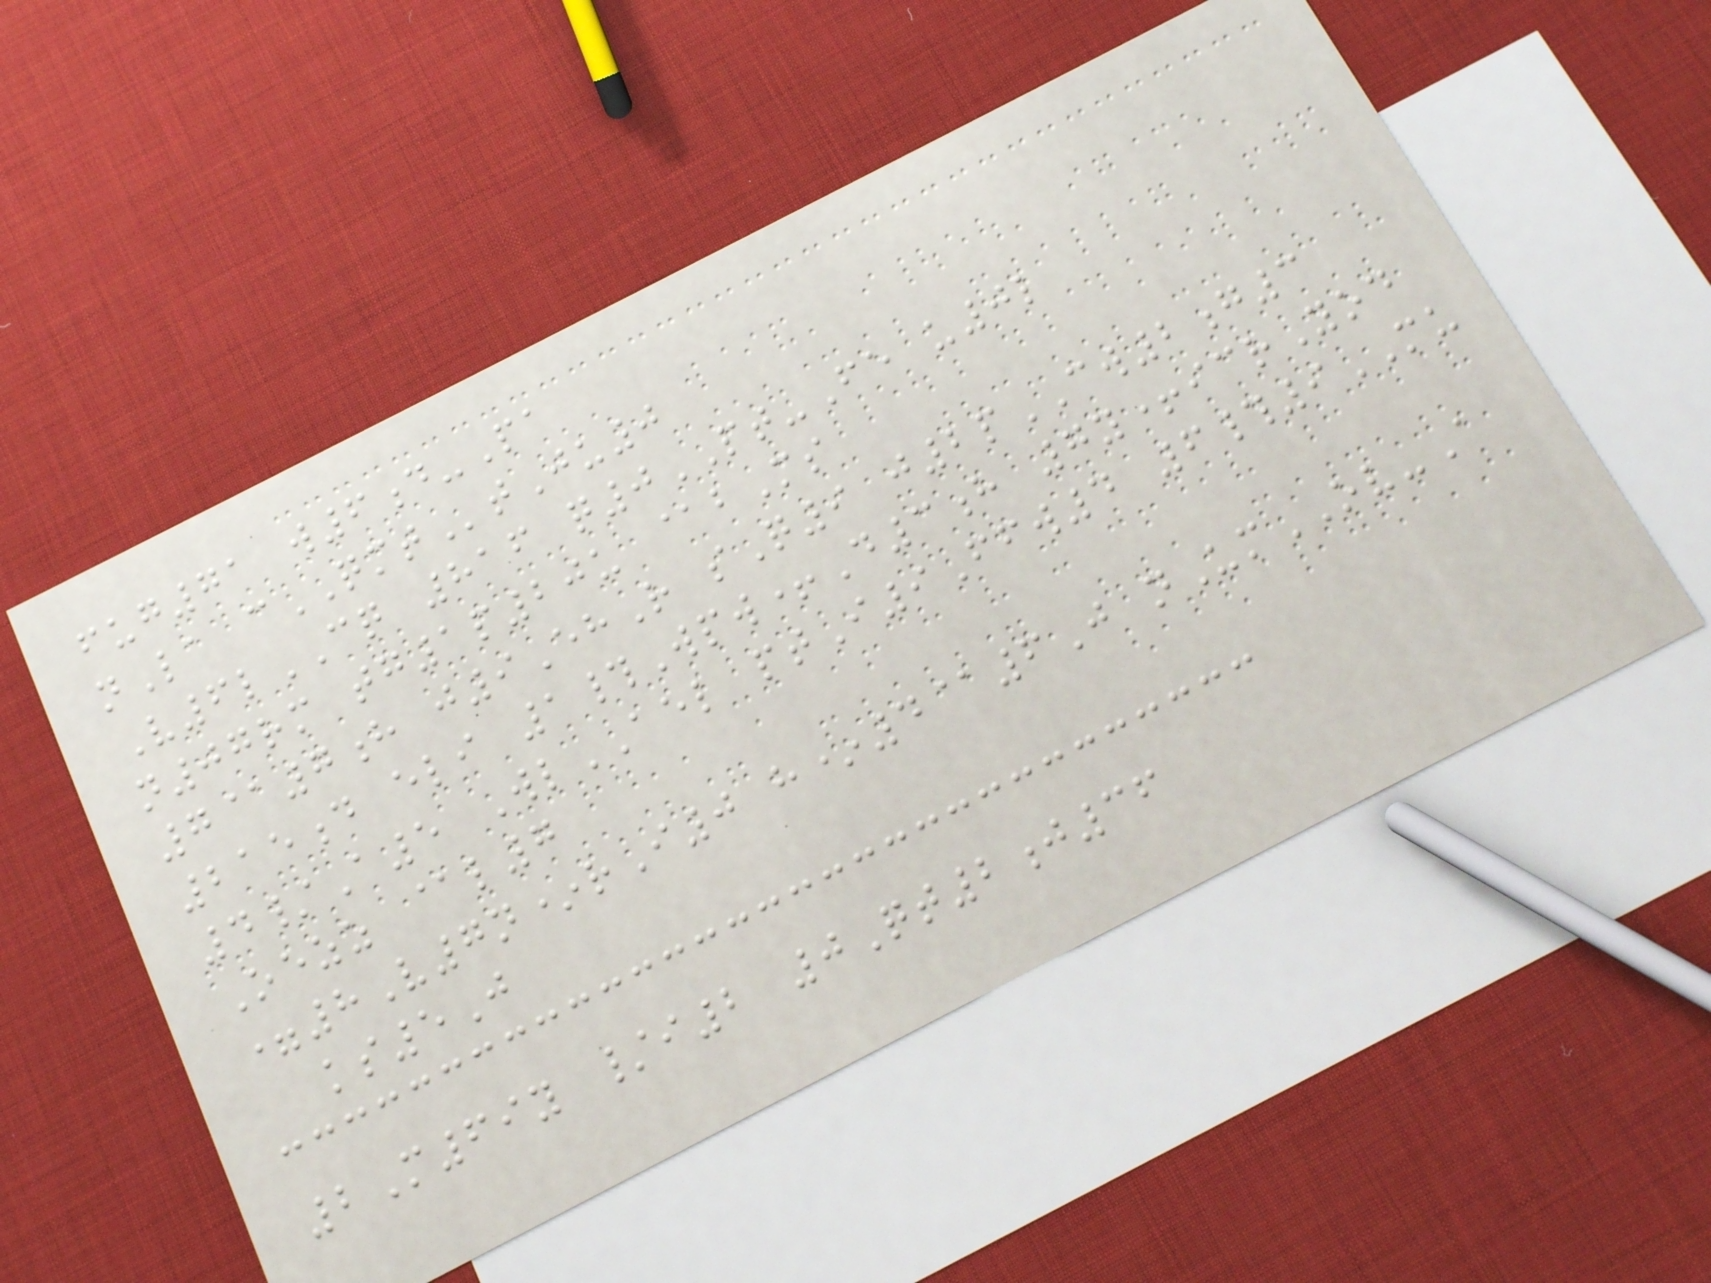fug71 w6d-Pa
nLa cQMTtJu0
V6lCQ 816 q0PT-Fe u0l
n07rm tg1p20u @bMs
7@7h j9EhR sQ9 j2pCW2g3
215d eli 1#Wpw+D3h 7y+icrYod
4/A5 WlAEL ptI9Ffw4 6#9MU
Oezz @l7
=8V7n*rI0 h*4@6J nUmOV-A
ks5J
2M69y /i2 0Qt2j36
